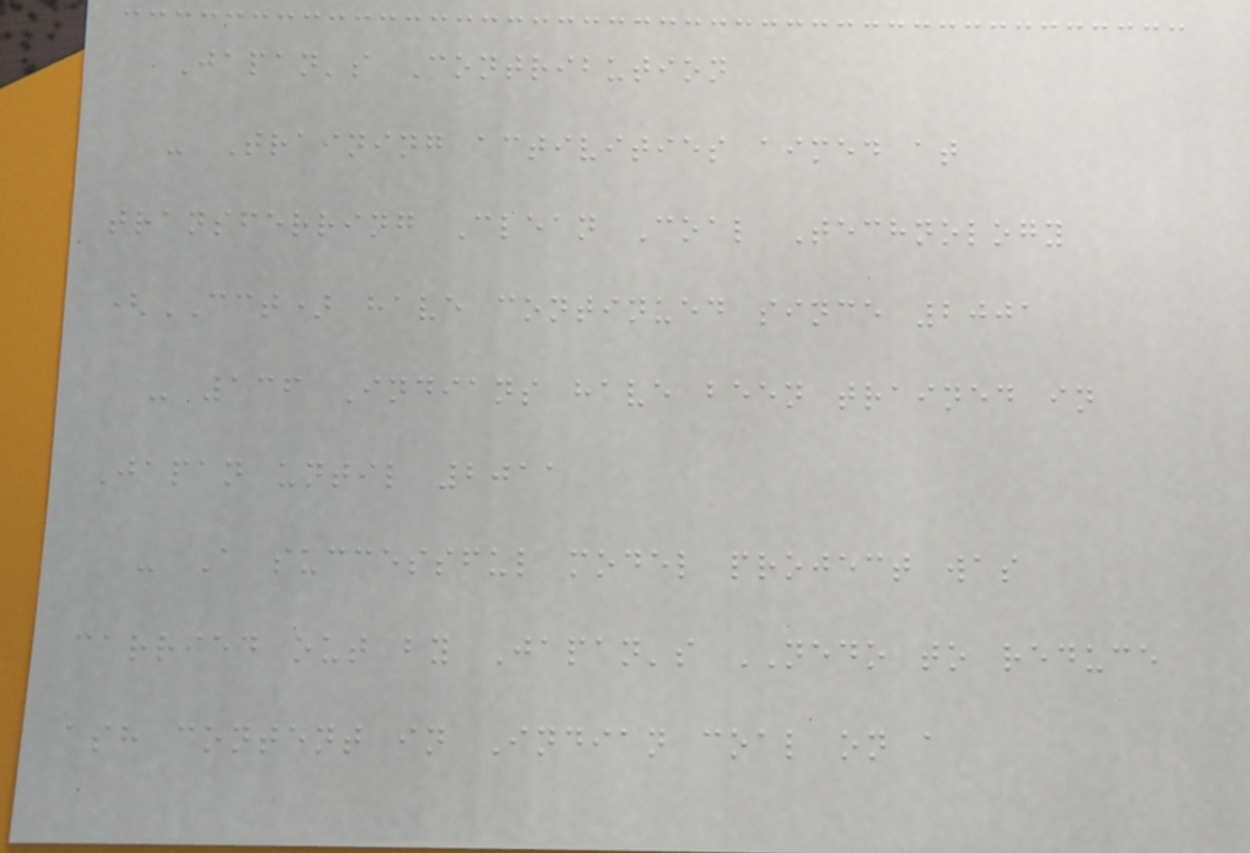Japan's Contribution
- Training activities aimed at
transferring Clean Coal Technology
(CCT) have continued since 2001
- 136 Indians have been trained in
Japan until 2011
- A successful model project was
carried out by Japan's NEDO to reduce
ash content in Indian coal on a
